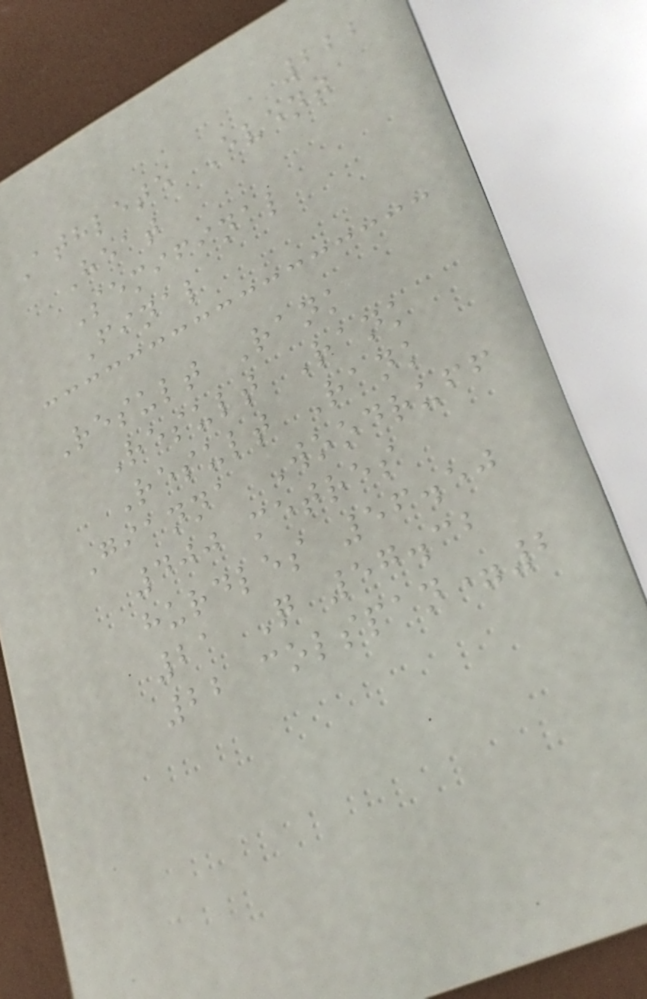222
Athlete Event
Heat
Semifinal
Final
Result Rank
Result Rank
Result Rank
Gianna Woodruff
400 metres
hurdles 56.50
21 Q 57.32
22 colspan=2
